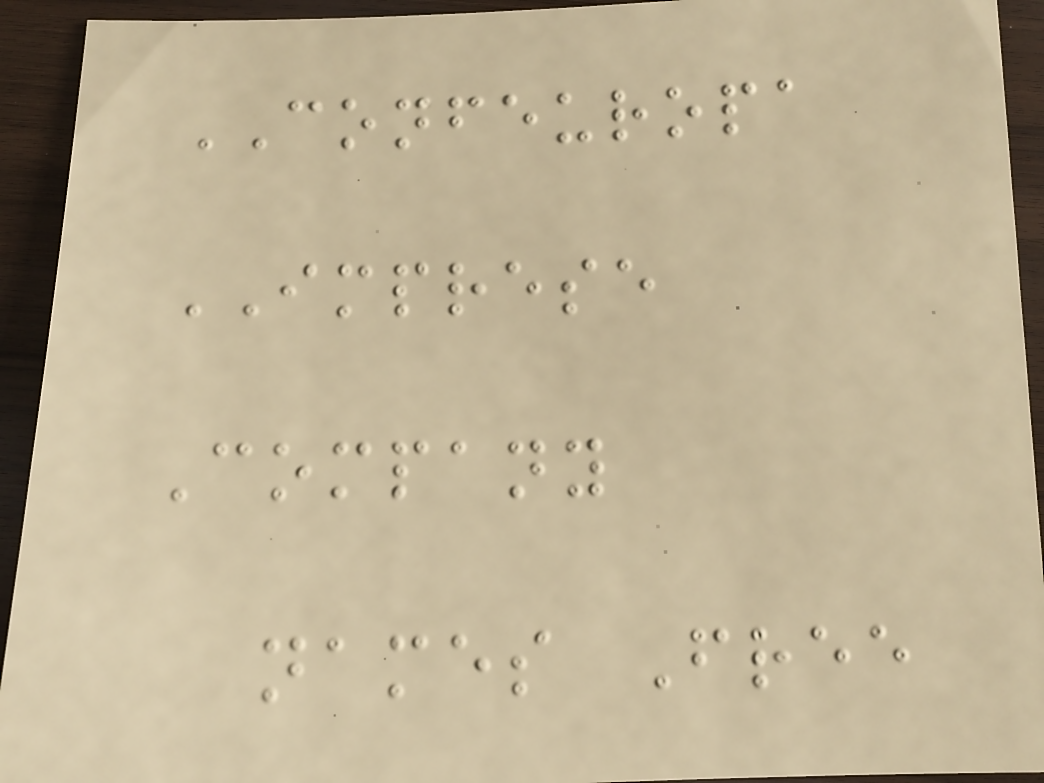CONFEUROPA
IMPRESE
Company
names Free
